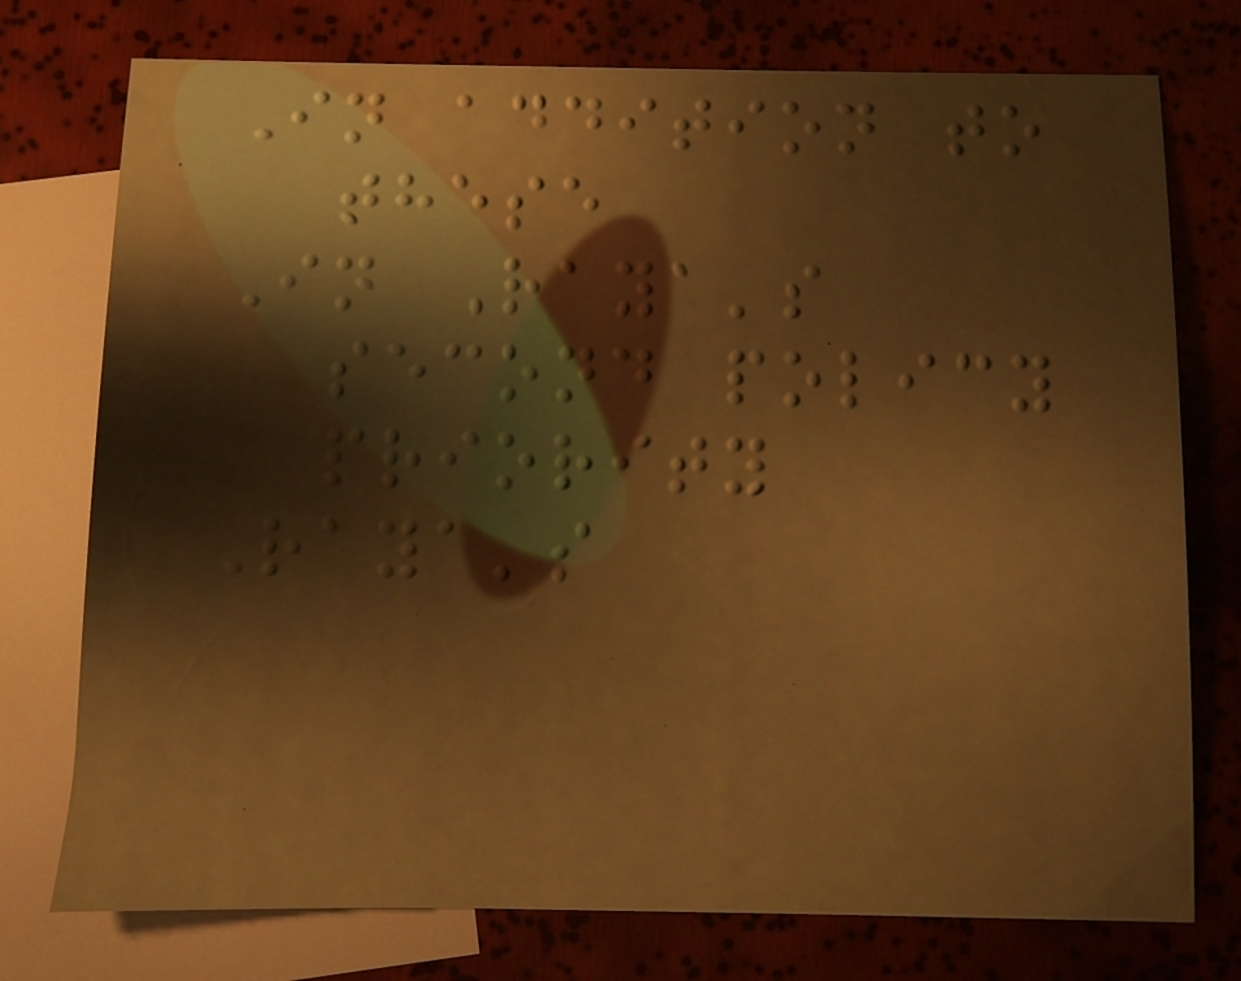In addition to
these
In Raya's
second policy
priority
Raya's
